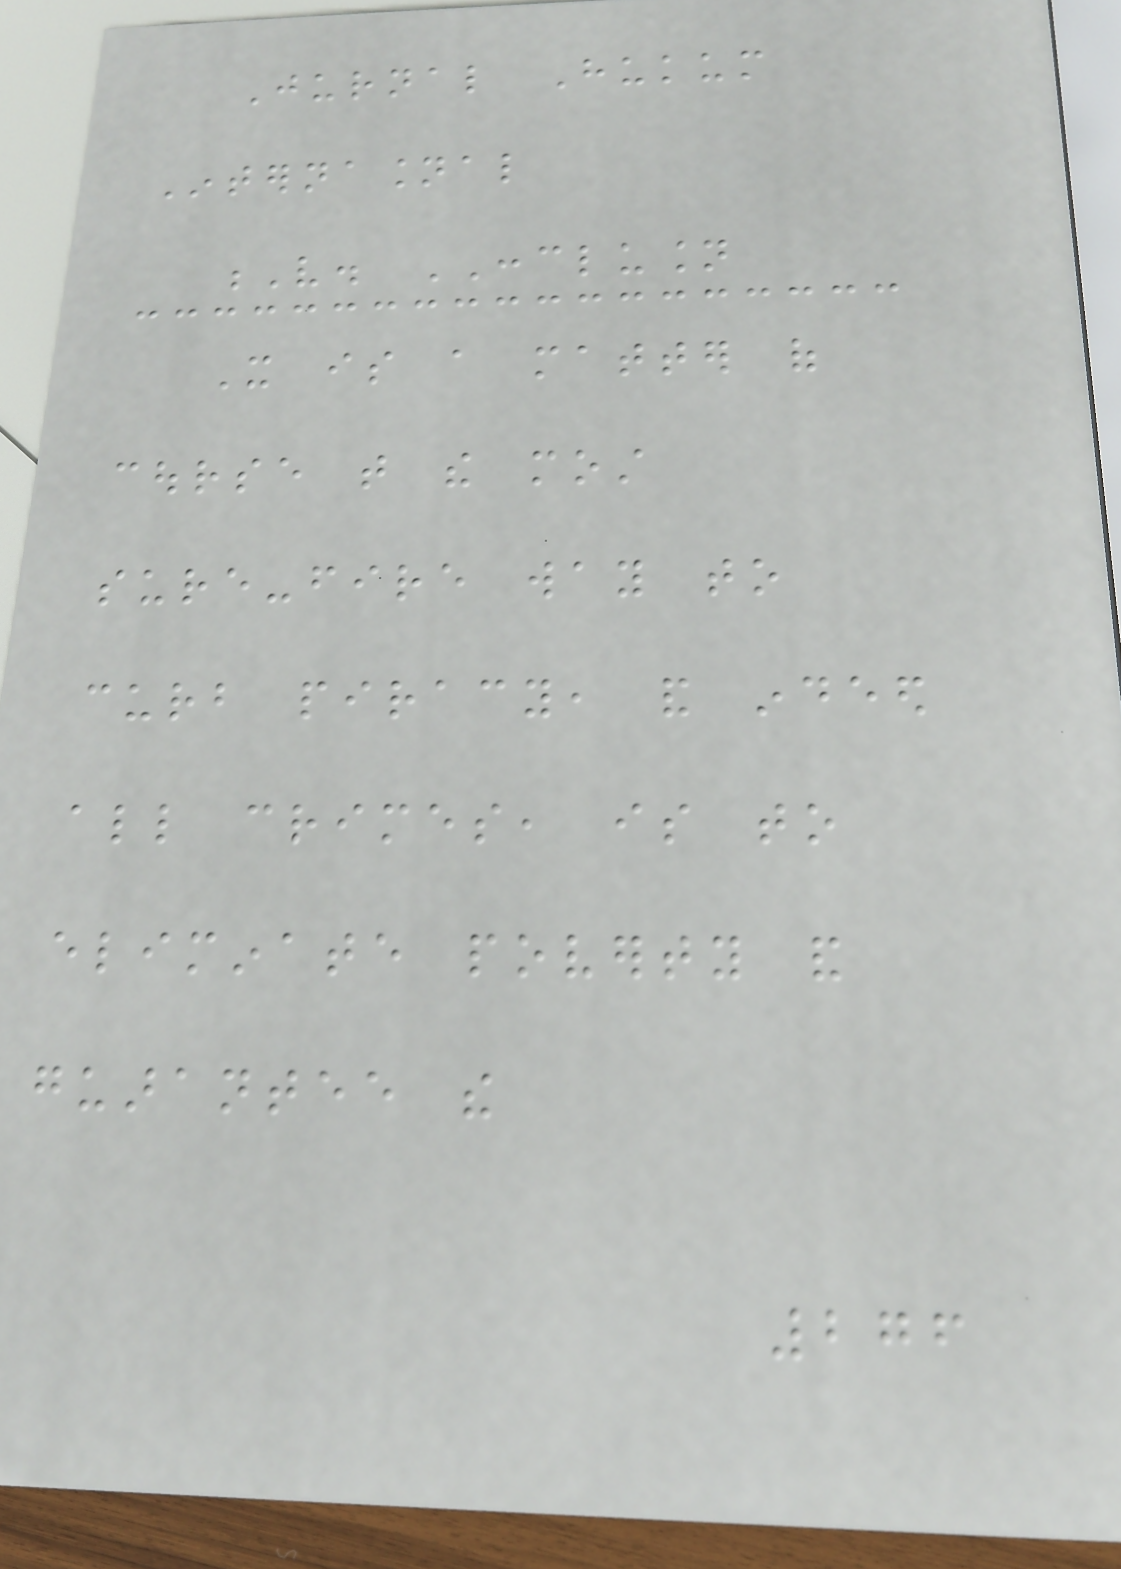Jurnal Hukum
Internasional
V. CONCLUSION
It is a matter of
course that the most
sure-fire way to
curb piracy, and indeed
all crimes, is to
eliminate poverty and
guarantee the
276
